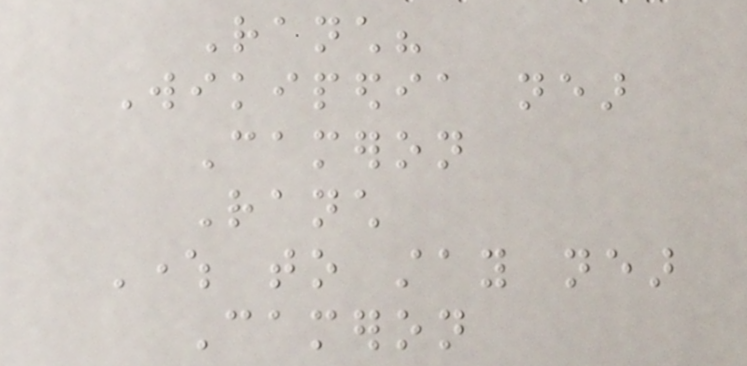Ranch?
Wikipedia near
Cameron
Ranch
Where to stay near
Cameron
